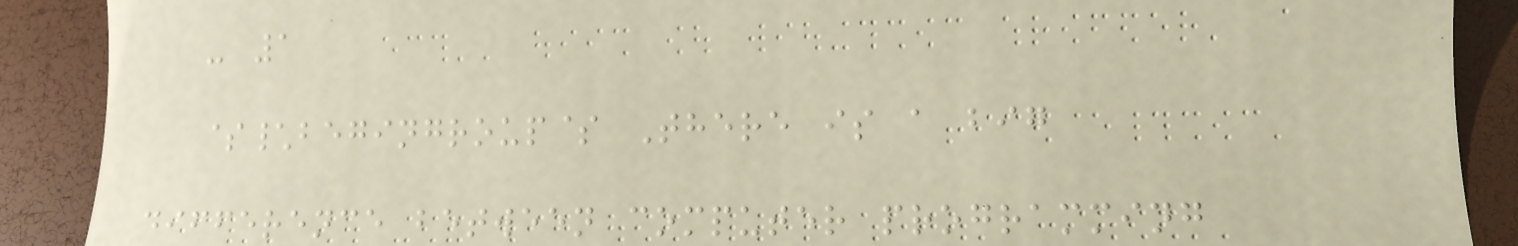- 1
$\begingroup$ There is a big
difference between computer programming
